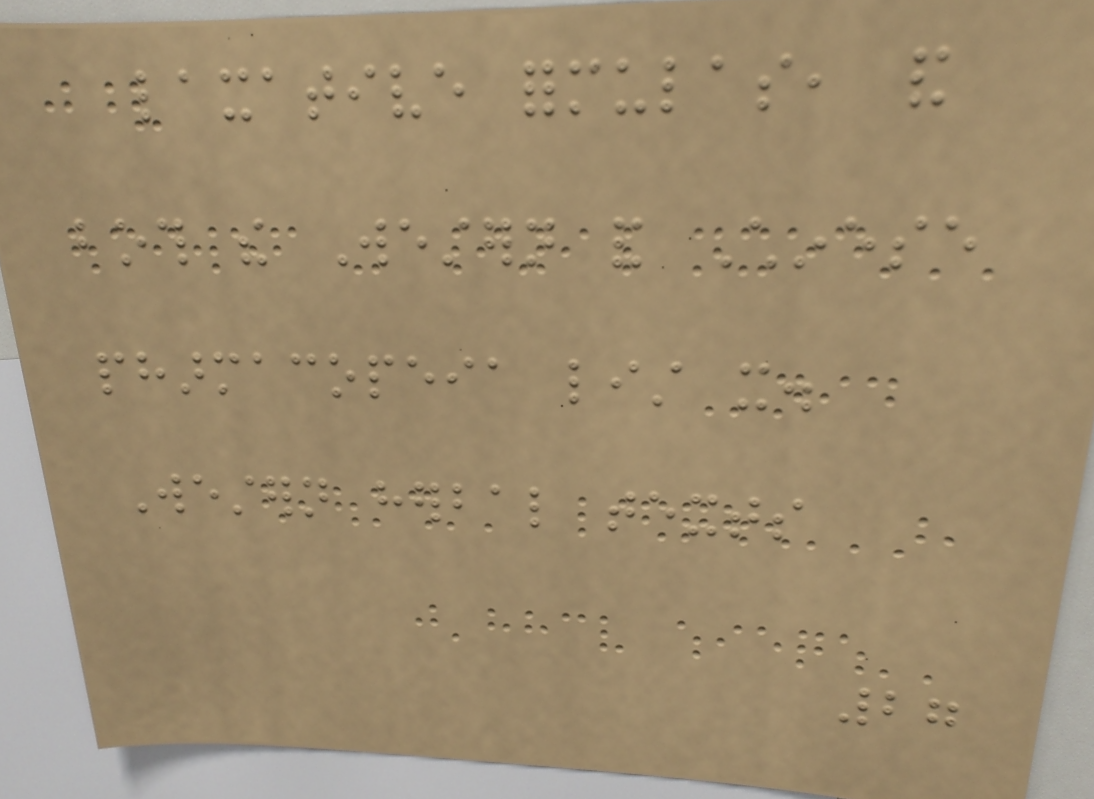laxative formulas, and
both the Western and Chinese
pharmacopeia list it.
Western herbal texts
27
